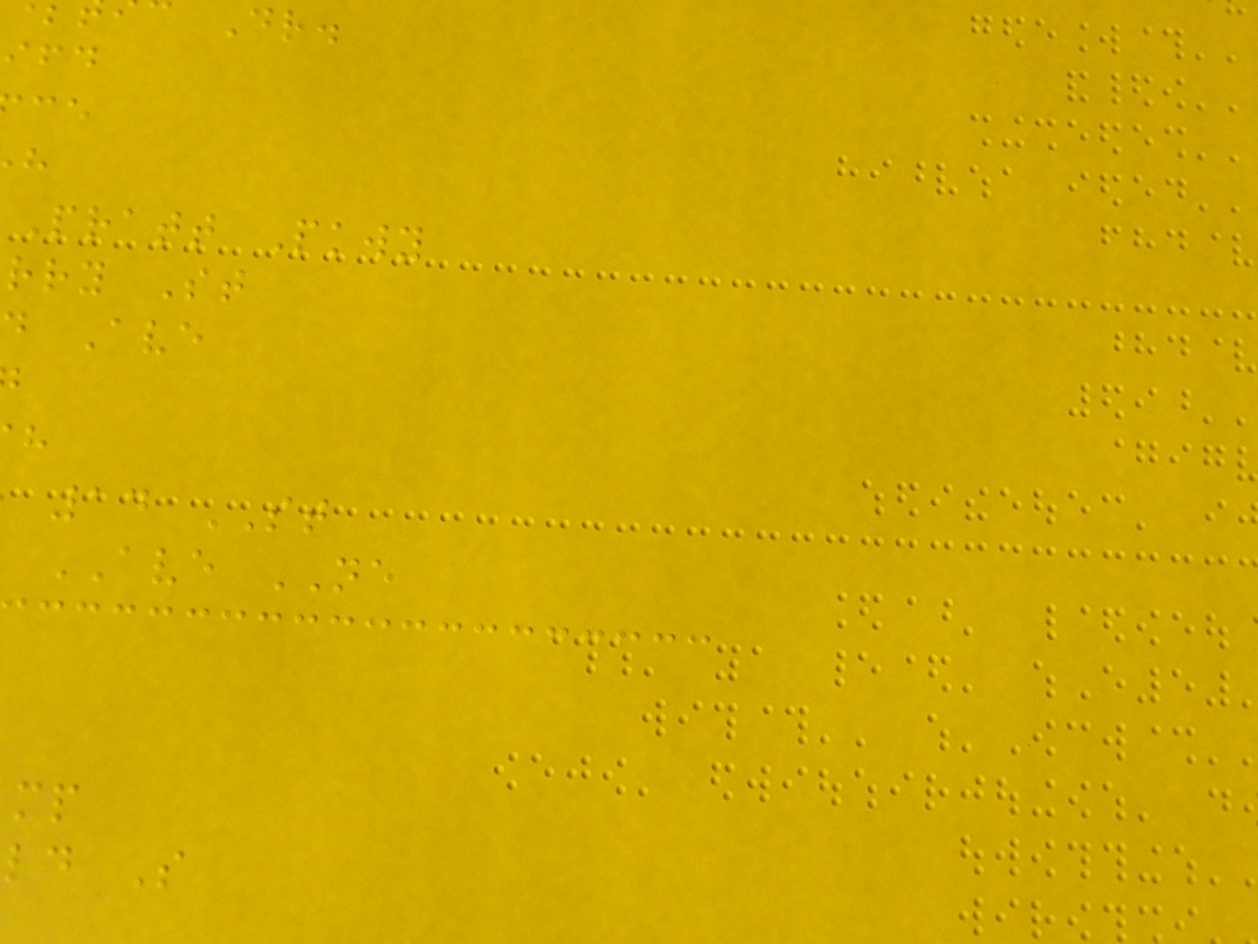Dr.
Pratt Pkwy
rry St
Ave
14 ST
AVE NE
ld S
